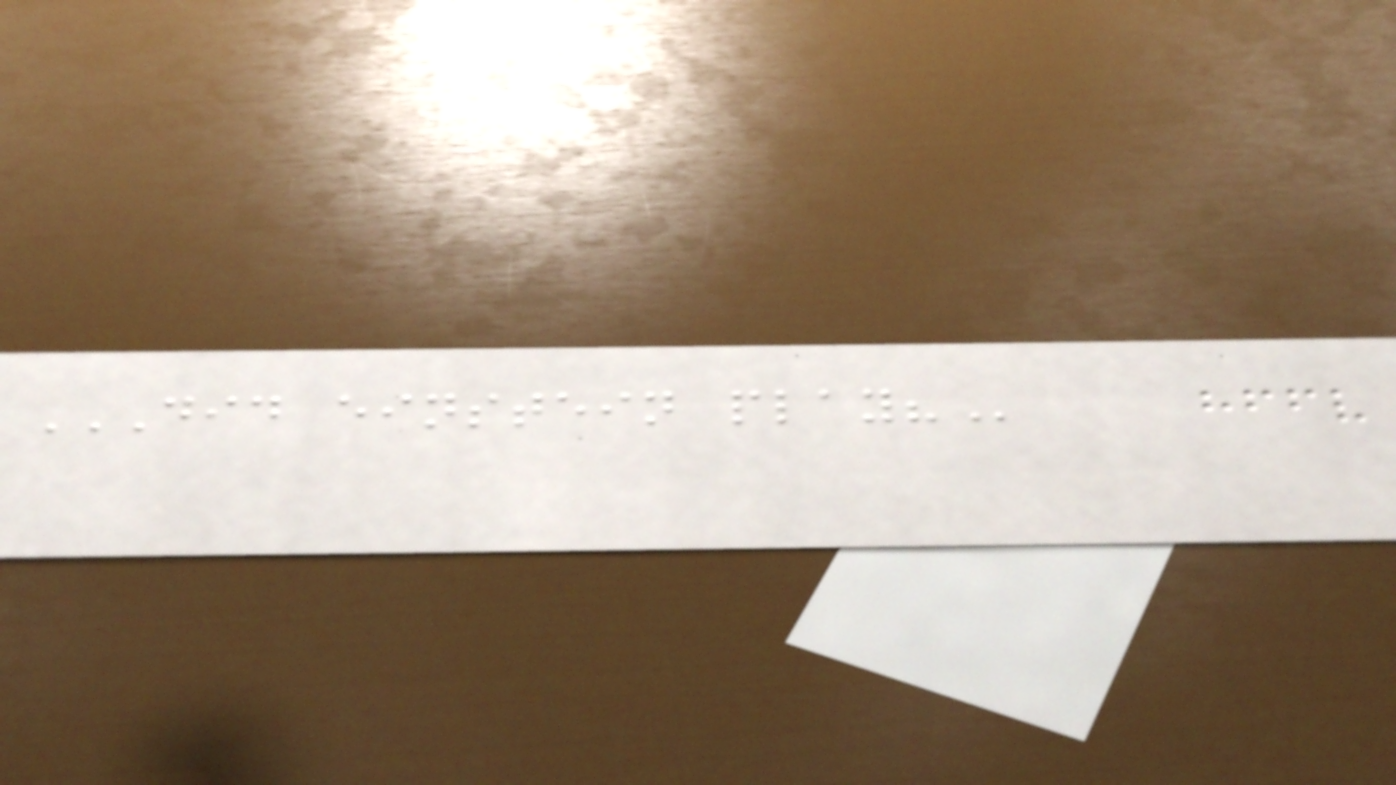DID EINSTEIN PLAY?
